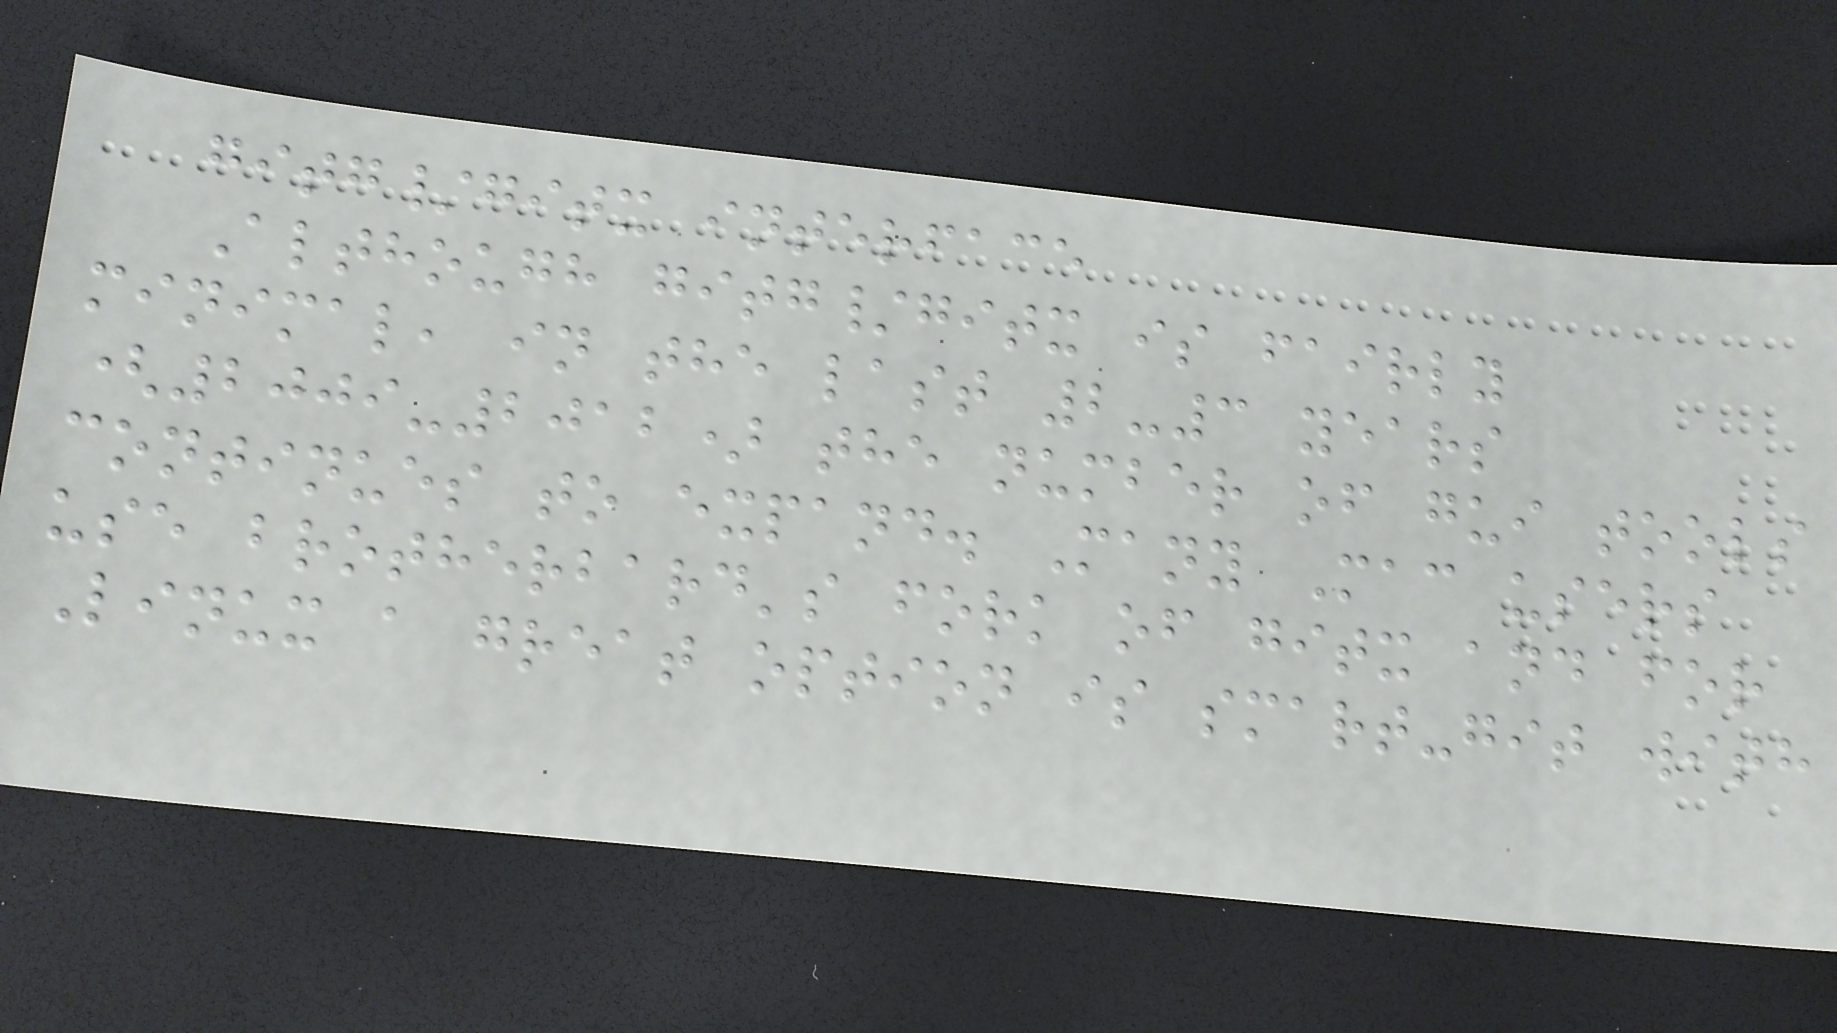gitg/gitx interface
Although gitg/gitx is fairly
minimal, in the last 2-3 years
(2009-2012) the number of gui tools
continues to expand. Many Mac users
use brotherbard's fork of gitx and for
Linux a great option is smart-git with
